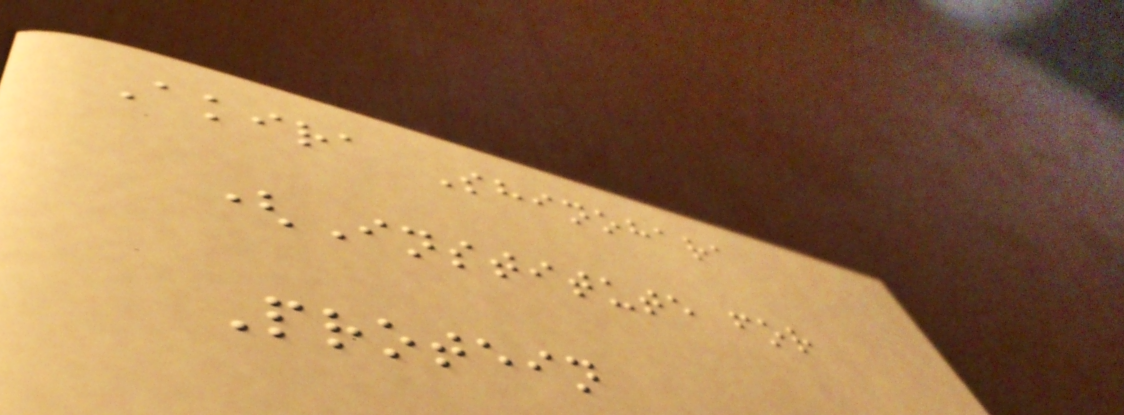Akira Shinohara
(Institute for
Protein
